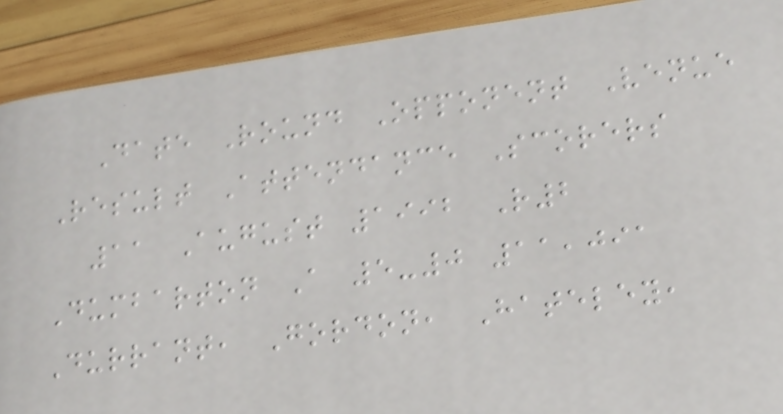Date Round Opponent Venue
Result Attendance Scorers
11 August 1992 R2
Dumbarton A 5-0 11,091
Durrant, Gordon, Hateley,
